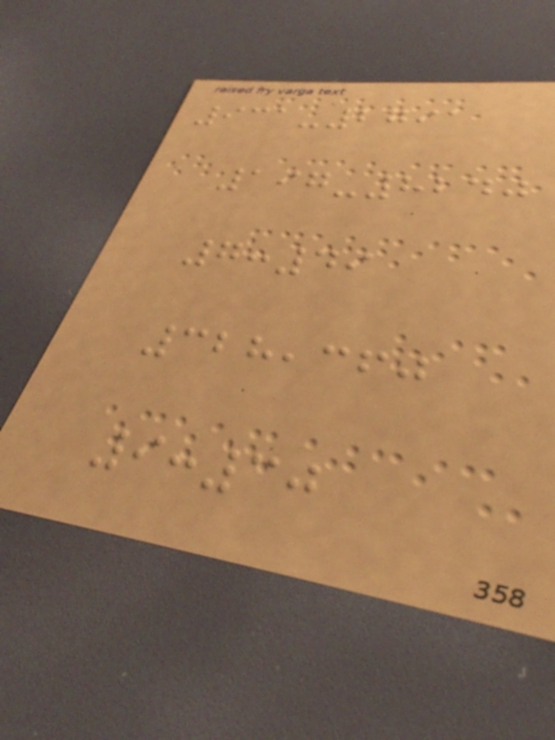931-2791
197-8240
7:49
328,360
9:30
